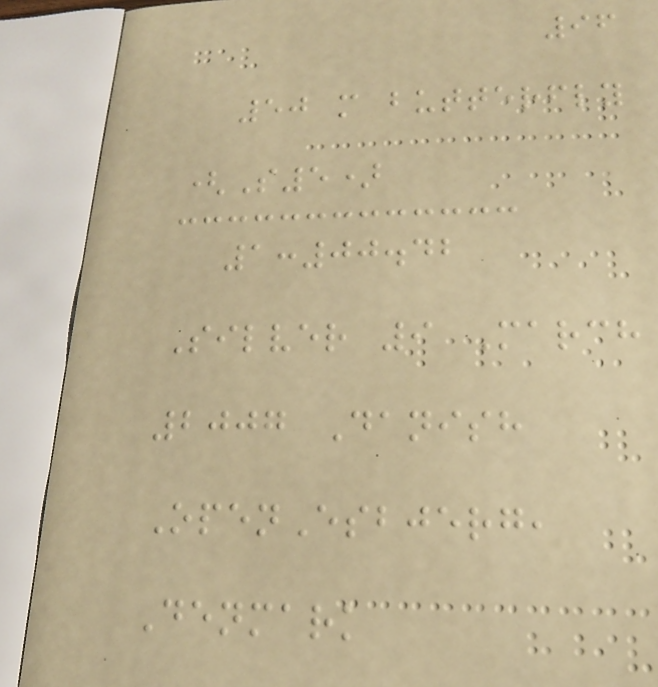96
50 m butterfly
(S5)
1:00.42
Silver 9 March
2007 Danish
OpenEsbjerg,
Denmark
